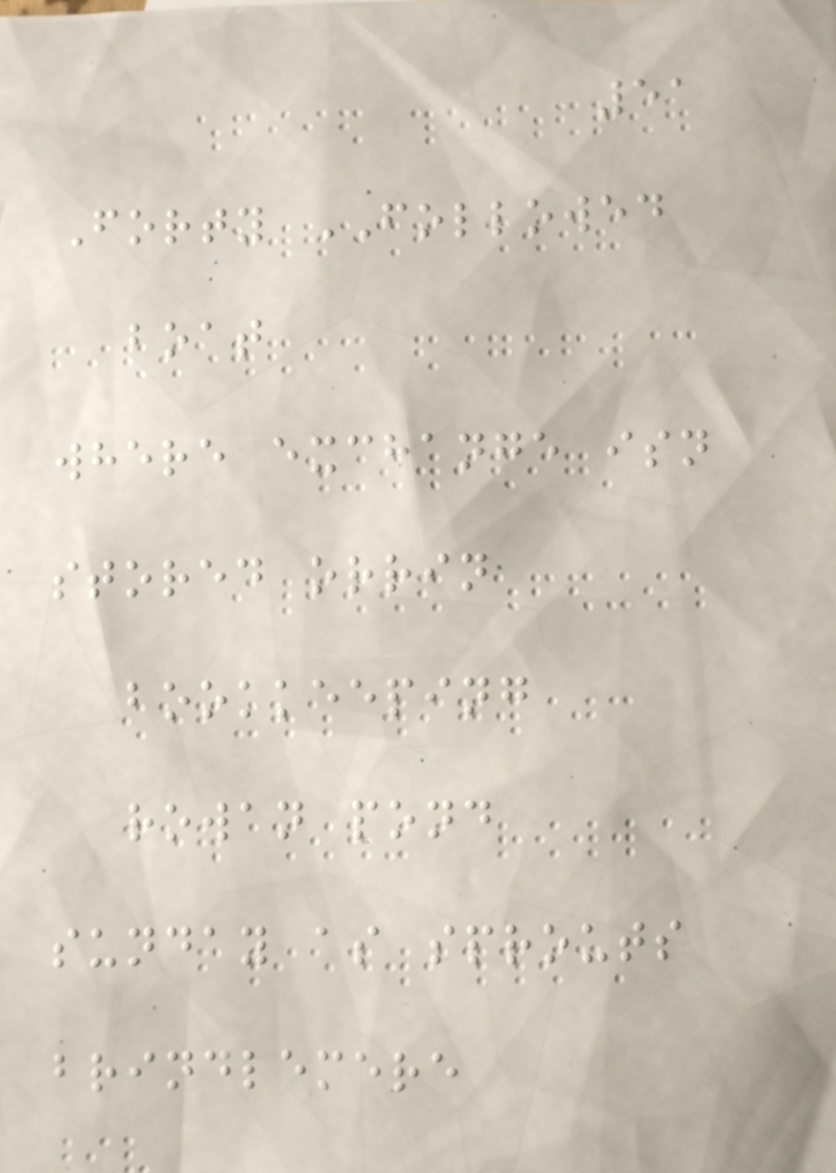51
Forty FOLLOWED
boat
where exchange isn
stored orrin
bookkeeping
rowan pond
sunday as sprouts
brindlemere
